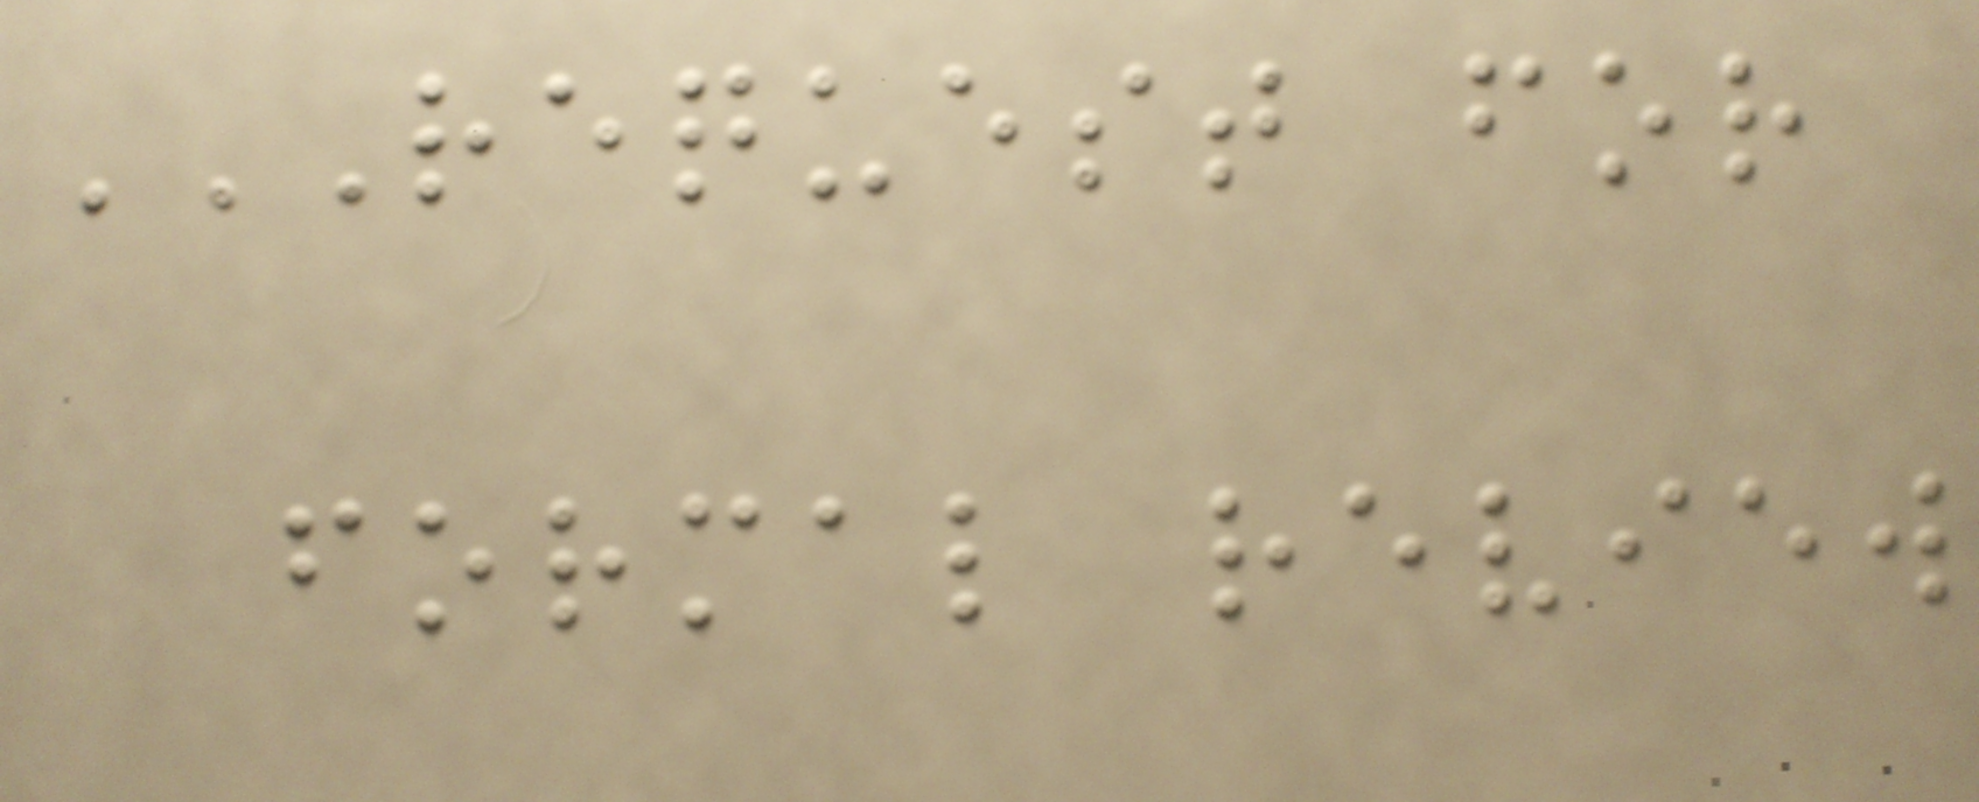REQUEST FOR
FORMAL REVIEW
